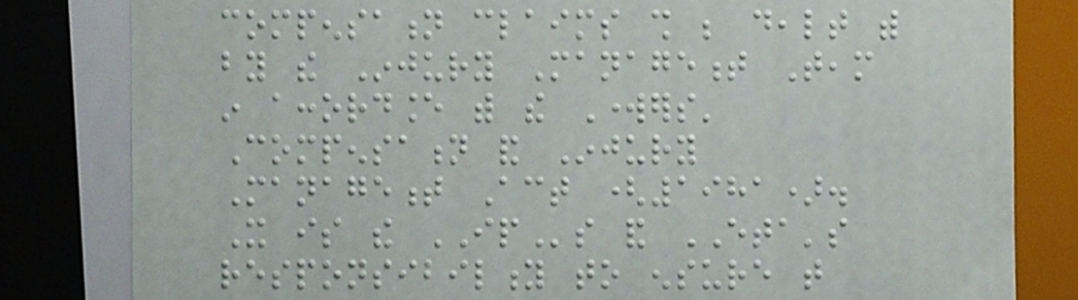compensation claims shall be dealt with
by the Injury Management Team
in accordance with the Workers'
Compensation and Injury
Management Act (1981).
It is the IPs and ETA's
responsibility to ensure that
